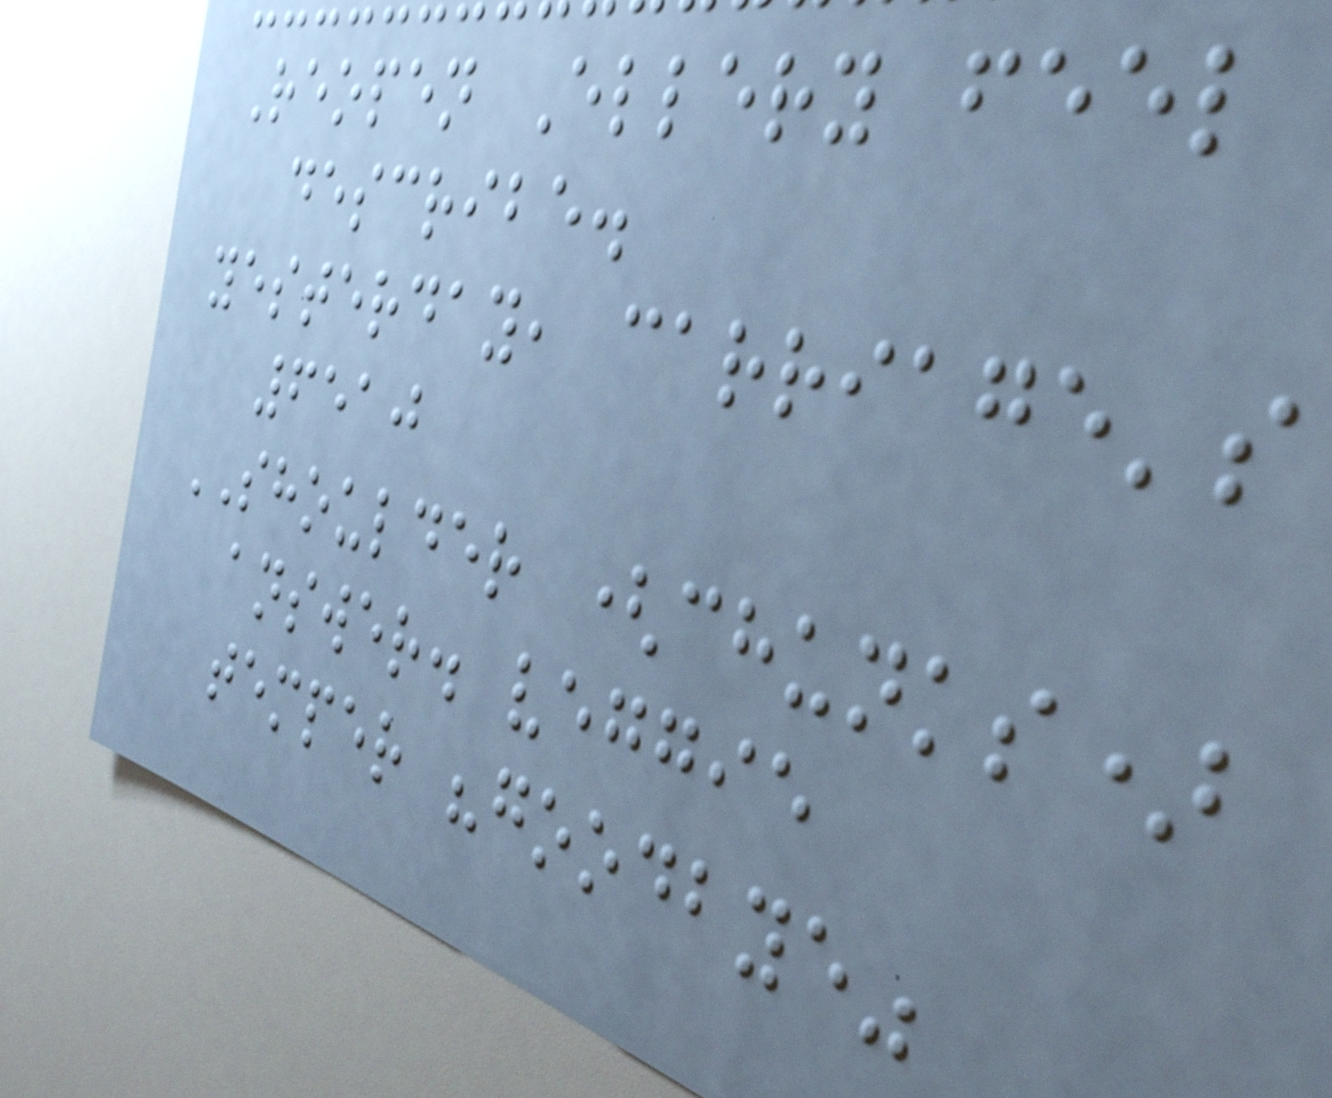Reopen Ellery feel
describe.
yesterday, carriage's
6510
SHOULDER (chunks)
answer. veggie
temper "goodbye"
